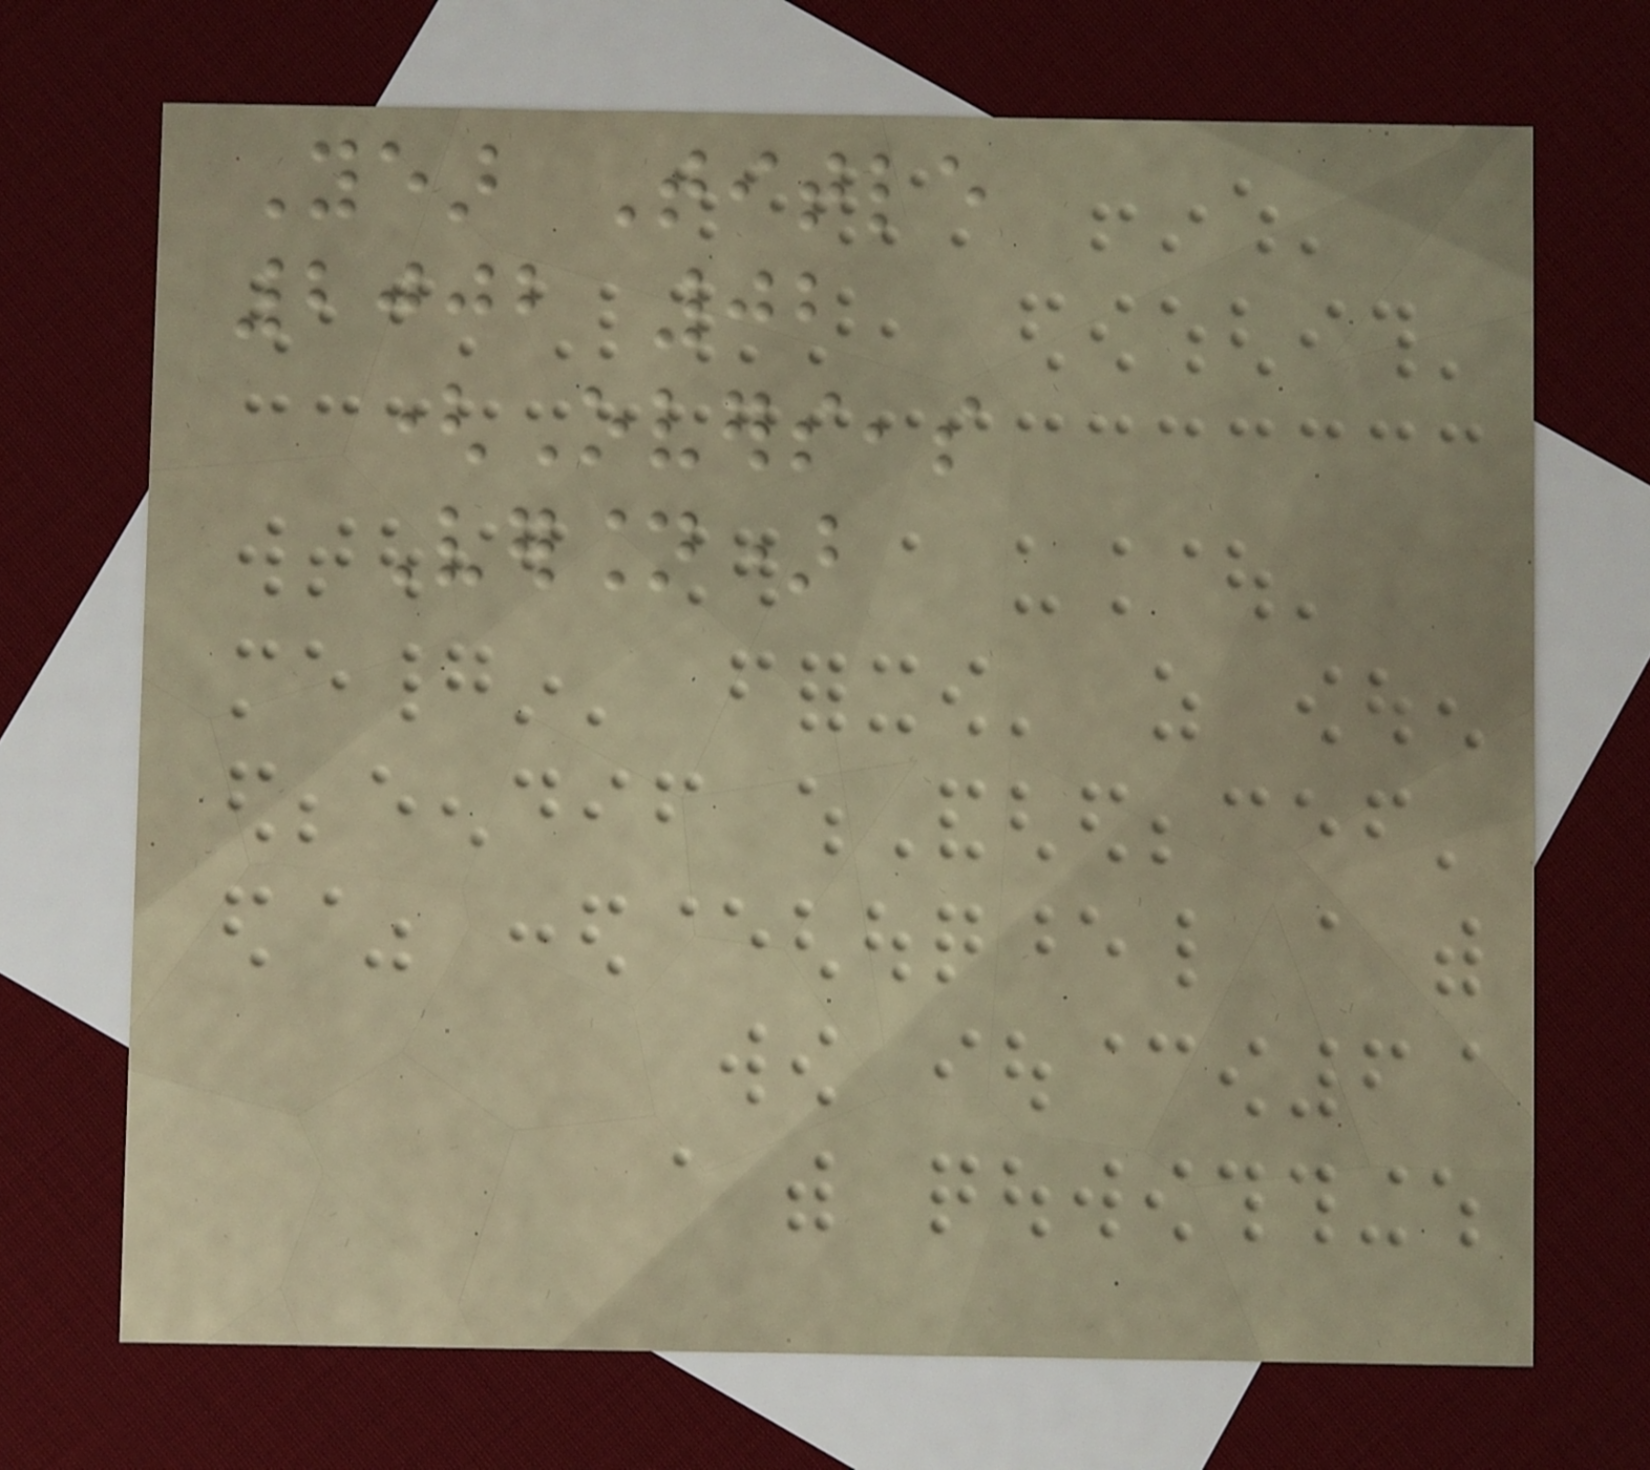Year Title
2002 02
(Overseas
Version)
